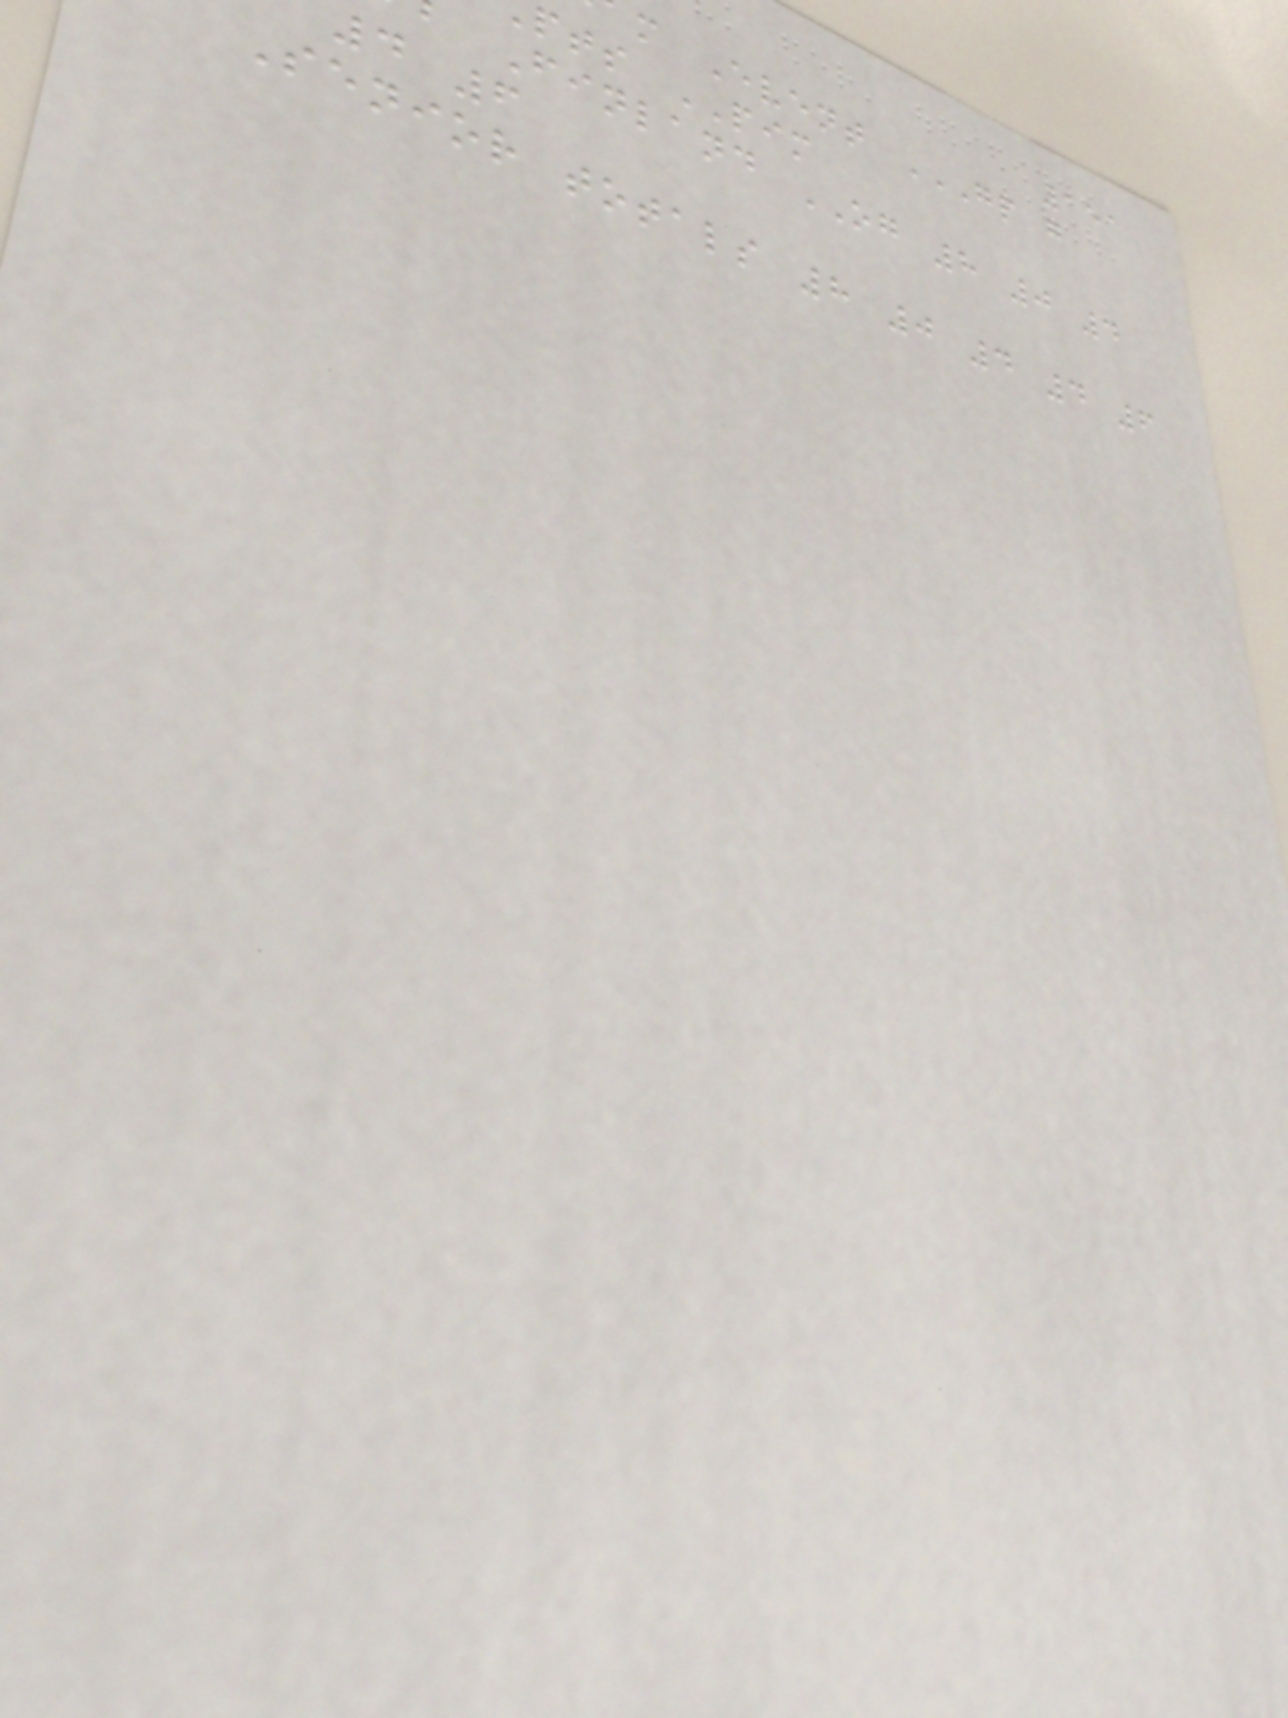151
pts PIM
Finland OG 8 0 4
4 6
Senior totals 8 0 4 4 6
